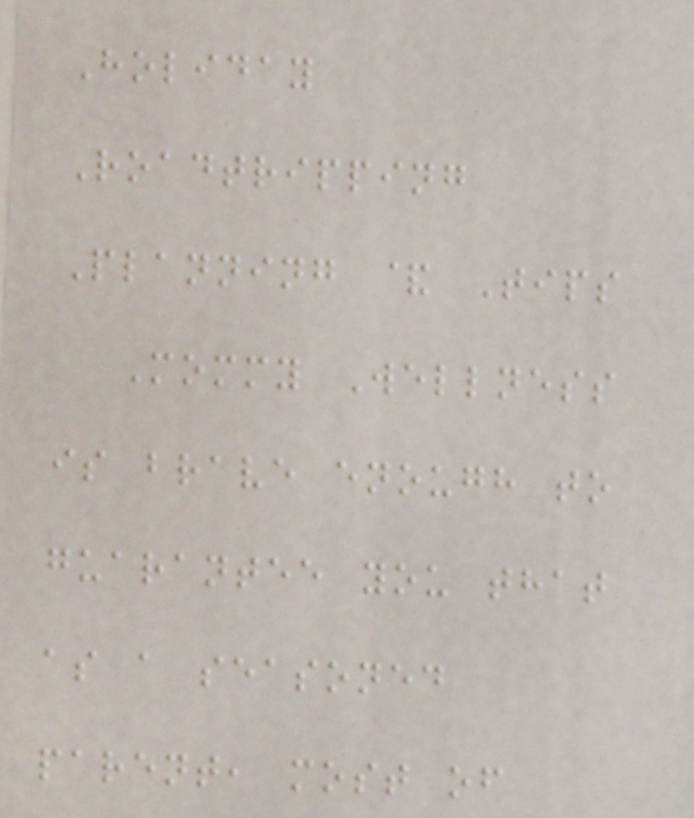Holiday
Roadtripping
Planning & Tips
Mommy Wellness
is brave enough to
guarantee you that
as a seasoned
parent, most of
